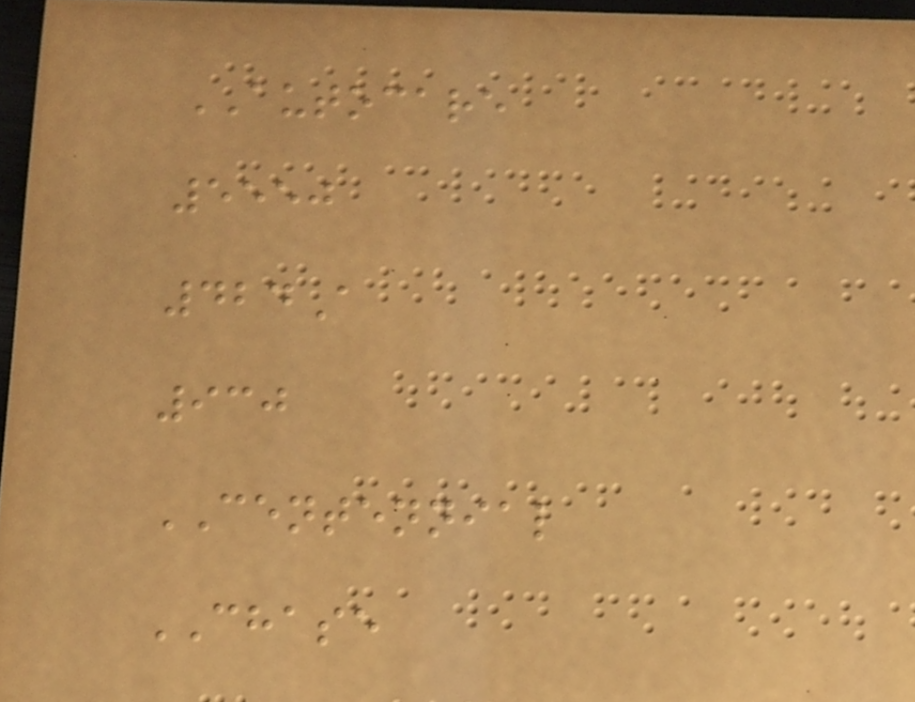AUTOCARE
5550
424A
930
CENTENNIAL
CHASE
